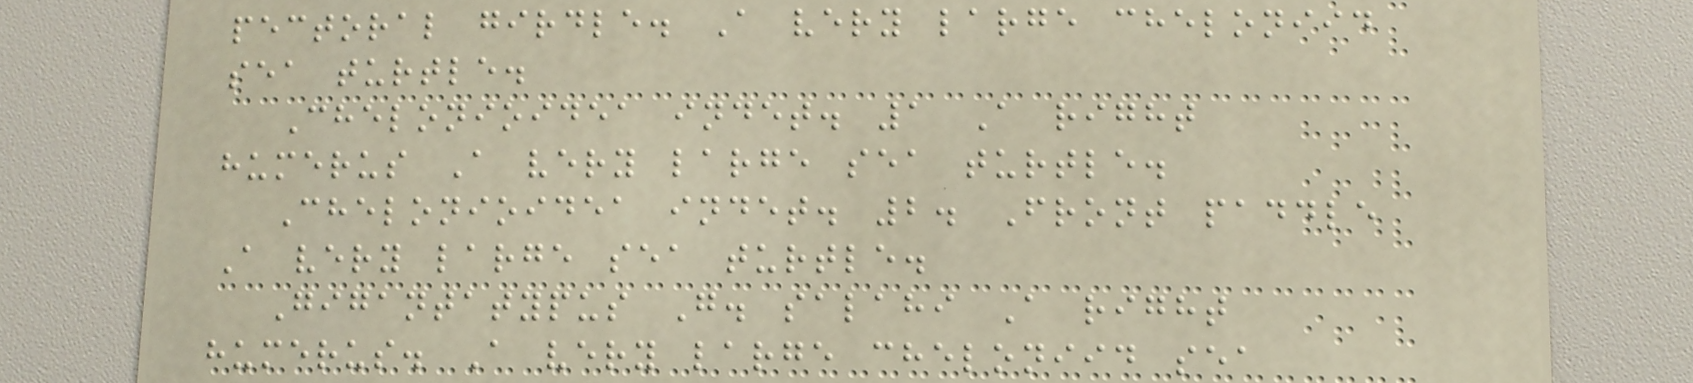pectoral girdle. A very large cheloniid
sea turtle.
Chelonioidea indet. 1 A right
humerus A very large sea turtle.
Chelonioidea indet. 2. Front paddle
A very large sea turtle.
Gigantatypus G. salahi A right
humerus. A very large cheloniid sea
